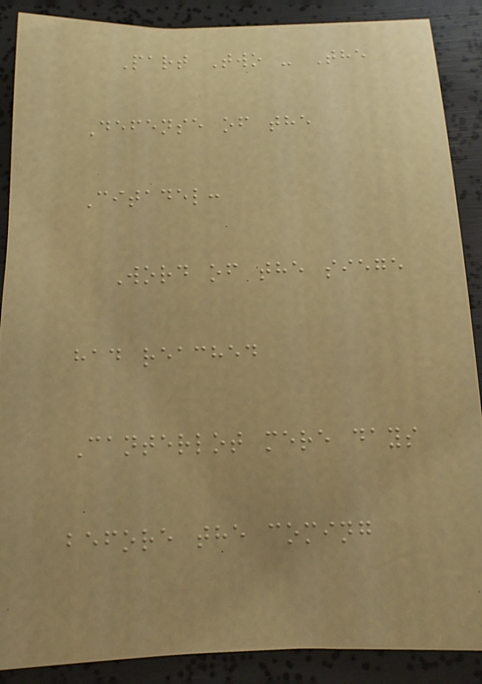Part Two - The
Defense of the
Citadel:
Word of the siege
had reached
Canterlot mere days
before the coming
